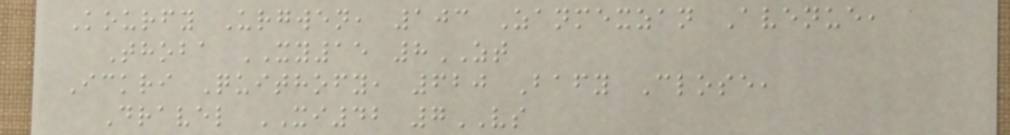Kourfy Urgwen, 103 Zanmexzan Avenue,
Thoba XY15 8ZT
Ickri Quithofy, 620 Bafy Close,
Dravel XI42 7VS
